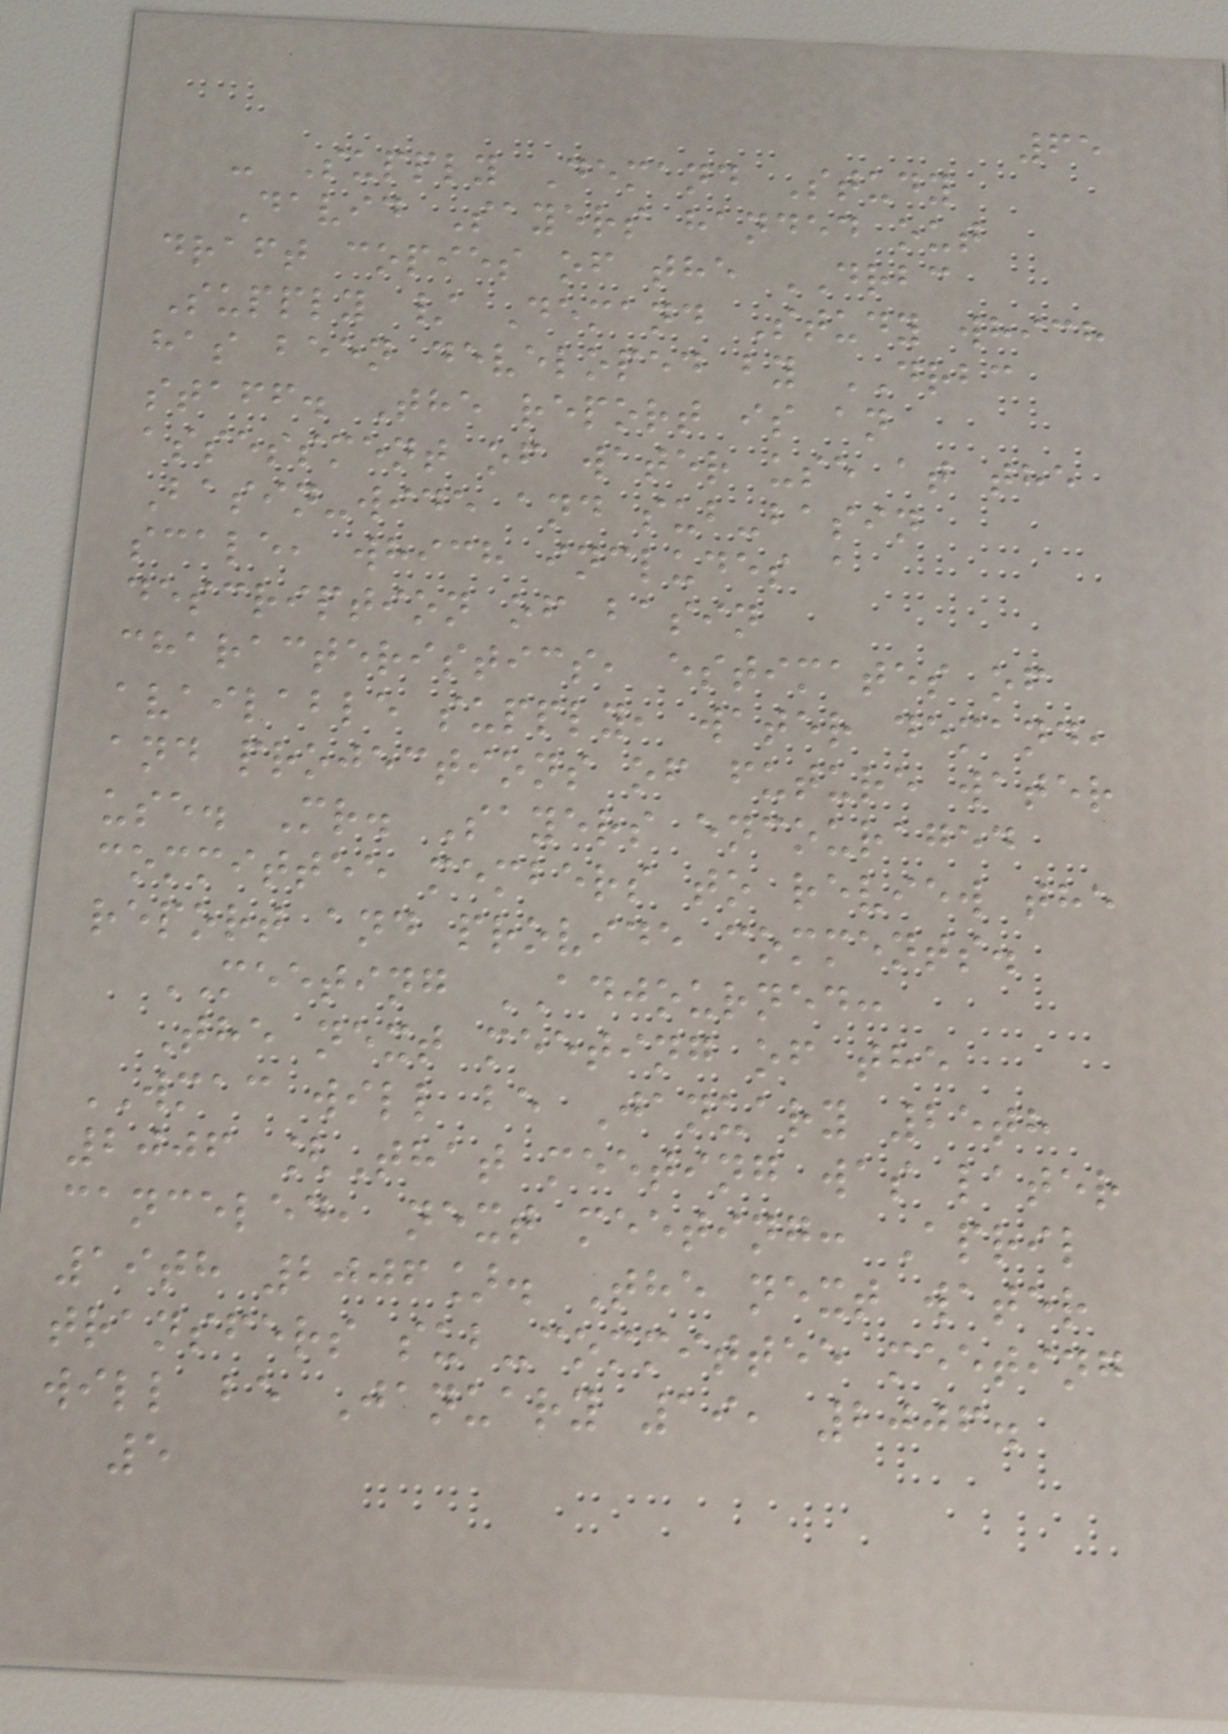65
- Supply Demand Study
David Sayers handed out
draft copies of the DRBC
Supply / Demand Study which
has been developed by DRBC
staff. The report is an
assessment of water use at the
Basin-wide and sub-basin
scale, which includes a
description of basin
characteristics, estimates of
available supply, water demand,
and projections of future water
use. Mr. Sayers encouraged
committee members to review the
report and provide comments.
MEETING ADJOURNED:
The next meeting of the
WMAC will be January 25th
2006 [That meeting was later
canceled, next meeting: April
19th 2006]. The next water
transfers sub-committee meeting
will be January 19, 2006.
5
